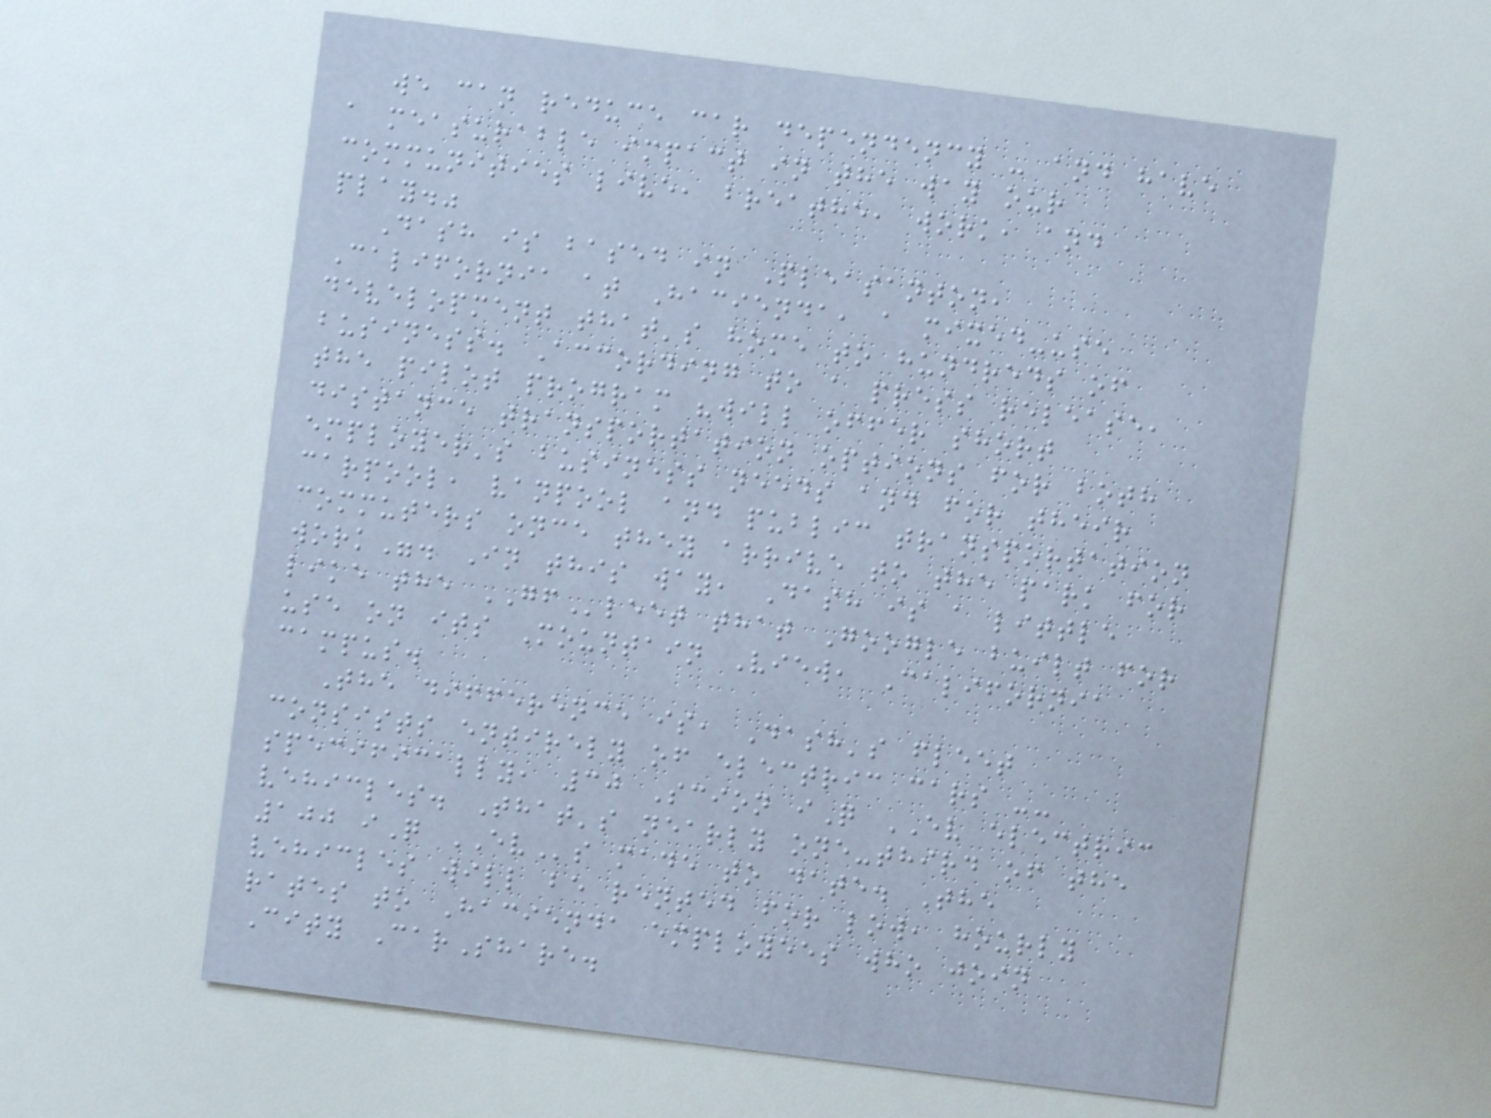we can reduce car dependency - and have
a measurable impact in the way our
communities live, breathe, work, and
play."
Dash is based in Pleasanton,
California at Hacienda, a mixed-use
development that's home to hundreds of
business. According to a press release,
the pilot program "will offer short
distance transportation options for both
employer's business needs and for their
carpool, vanpool and public transportation
commuters once they arrive to the park for
work". In this way, Dash is a little
like the GFleet that Google built for
use on its Mountain View, California
campus.
The difference is, Dash's fleet
consists entirely of electric cars --
specifically, 30 Scion iQ EV electric
vehicles. That's nearly one-third of the
100 iQ EVs made to date. The
vehicles will be rented for low, hourly
rates to Hacienda employees who join
City CarShare.
